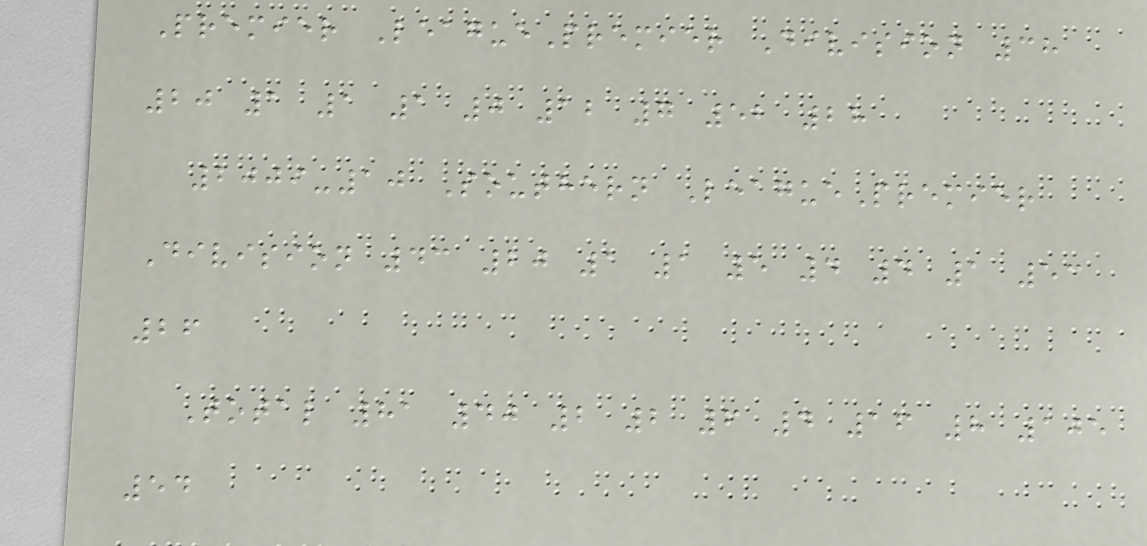Premier LeaguePremier Division 38
20 1 1 1 0 12 7 52 28
2009-10 Southern LeaguePremier
Division 43 20 1 1 5 4 4 1 53
26
Total 81 40 2 2 6 4 16 8 105
54
